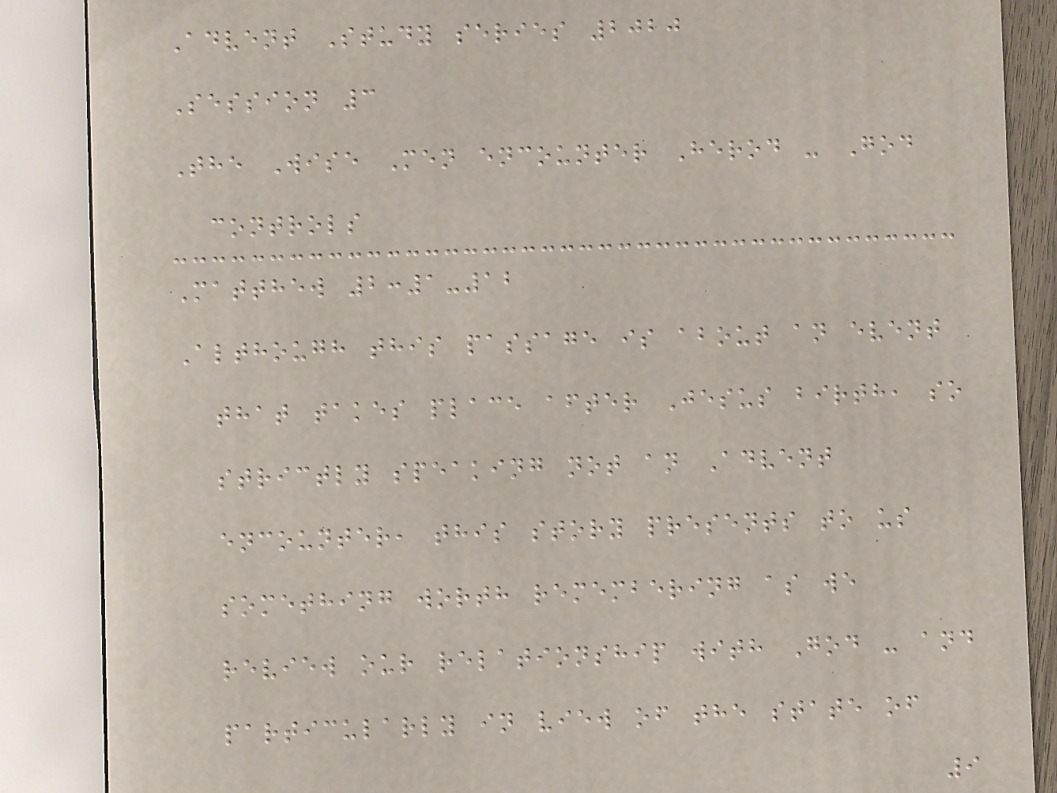Advent Study series 2020
Session 3
The Wise Men encounter Herod - God
controls
Matthew 2:1-12
Although this passage is about an event
that takes place after Jesus birth, so
strictly speaking not an Advent
encounter, this story presents to us
something worth remembering as we
review our relationship with God - and
particularly in view of the state of
9
